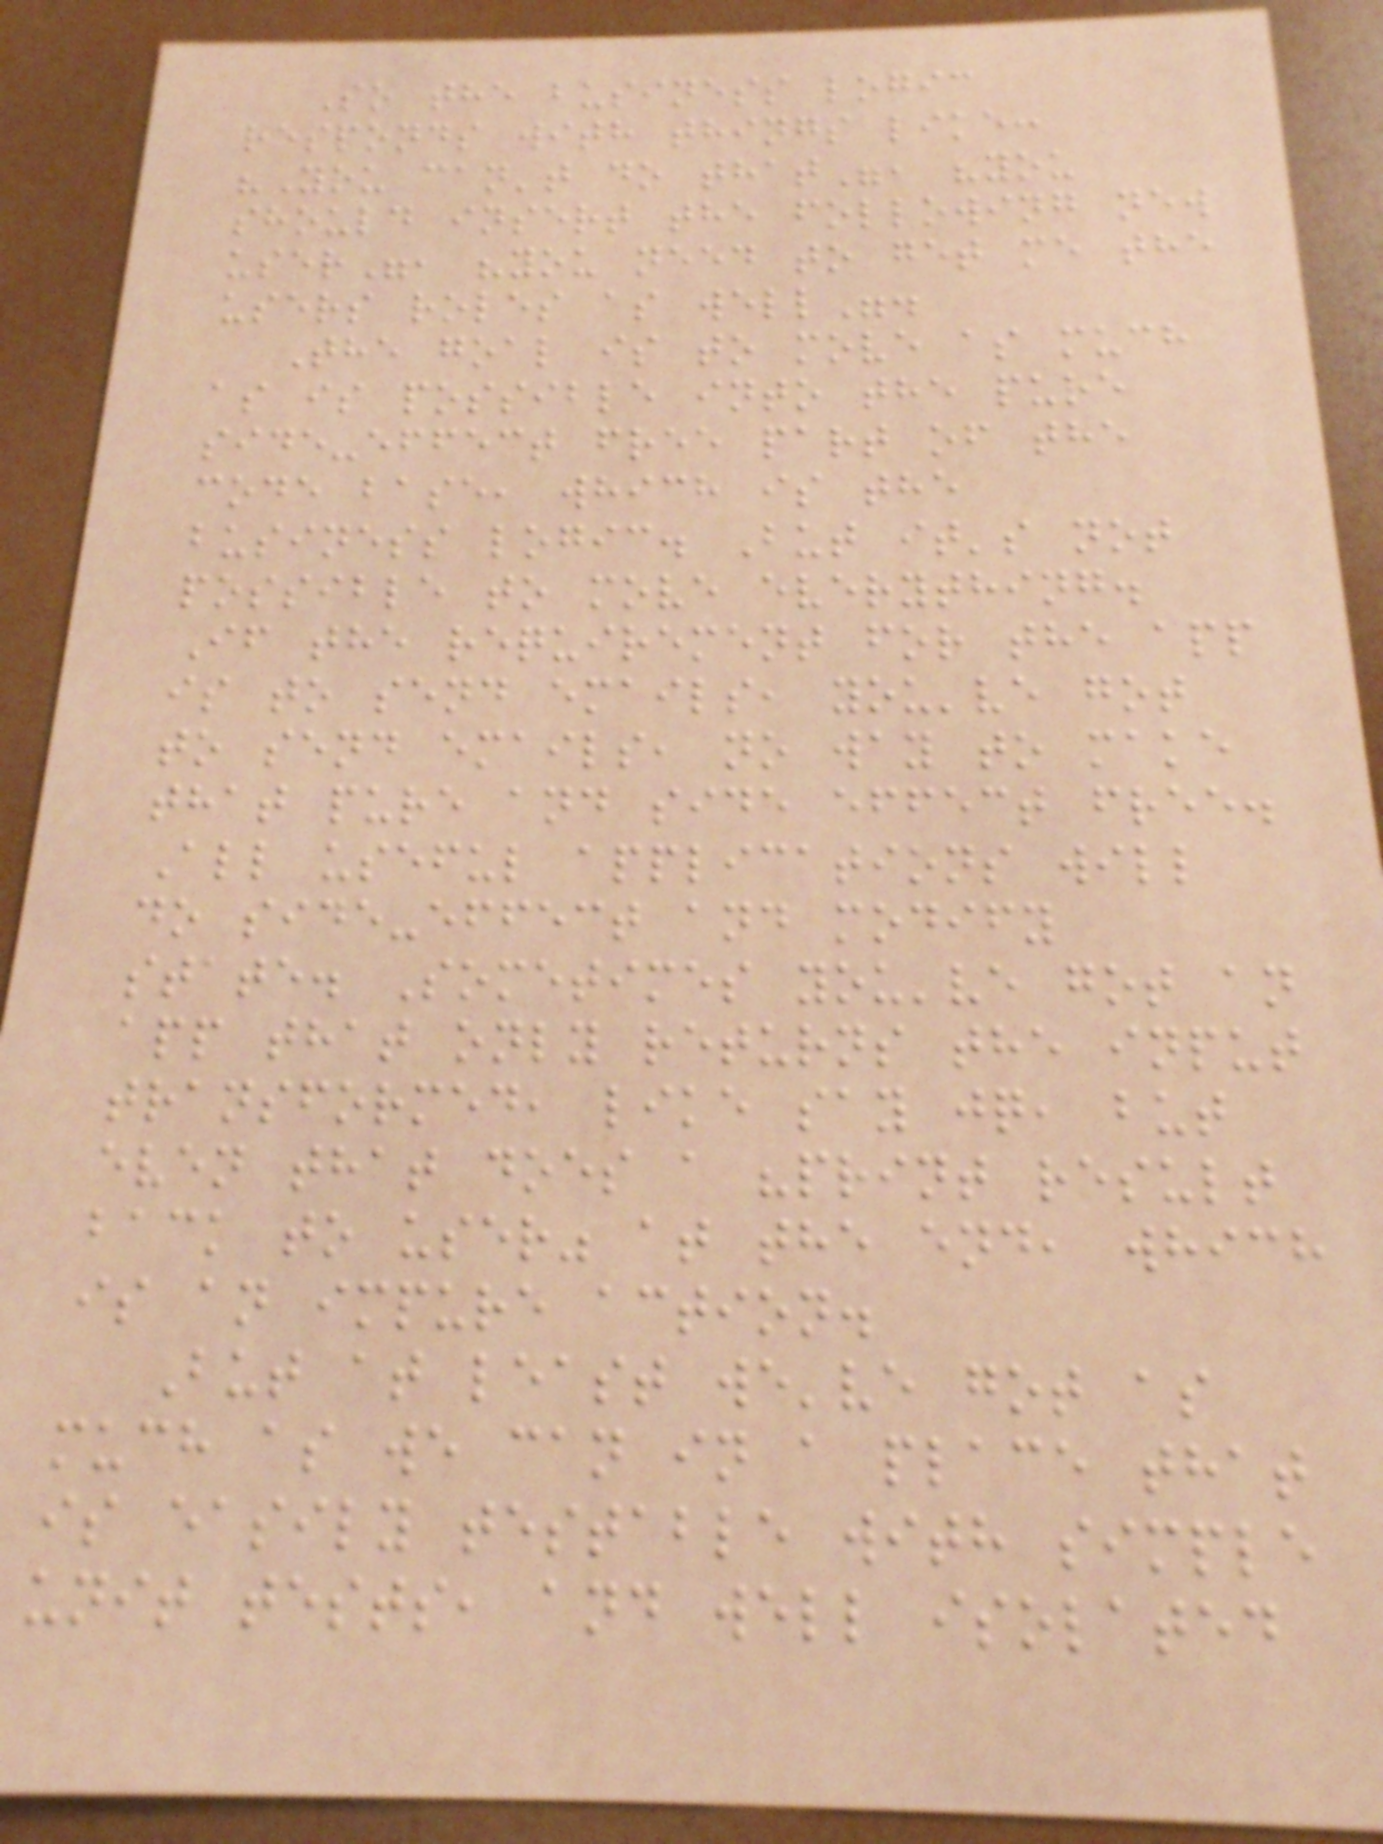So the business logic
responds with things like:
"You can't do that", "you
should insert the following new
user", "you need to get me the
users roles as well".
The goal is to move as much
as is possible into the pure
side-effect free part of the
code base, which is the
business logic. But it's not
possible to move everything.
If the requirement for the app
is to send emails, you've got
to send emails, no way to make
that pure and side effect free.
All useful applications will
do side-effect and modify
state. Sometimes you've got an
app that only returns the input
transformed, like say jq, but
even that does a "print result
back to user" at the end, which
is an impure action.
But at least we've got as
much as we can in a place that
is easily testable with simple
unit tests, and well isolated
